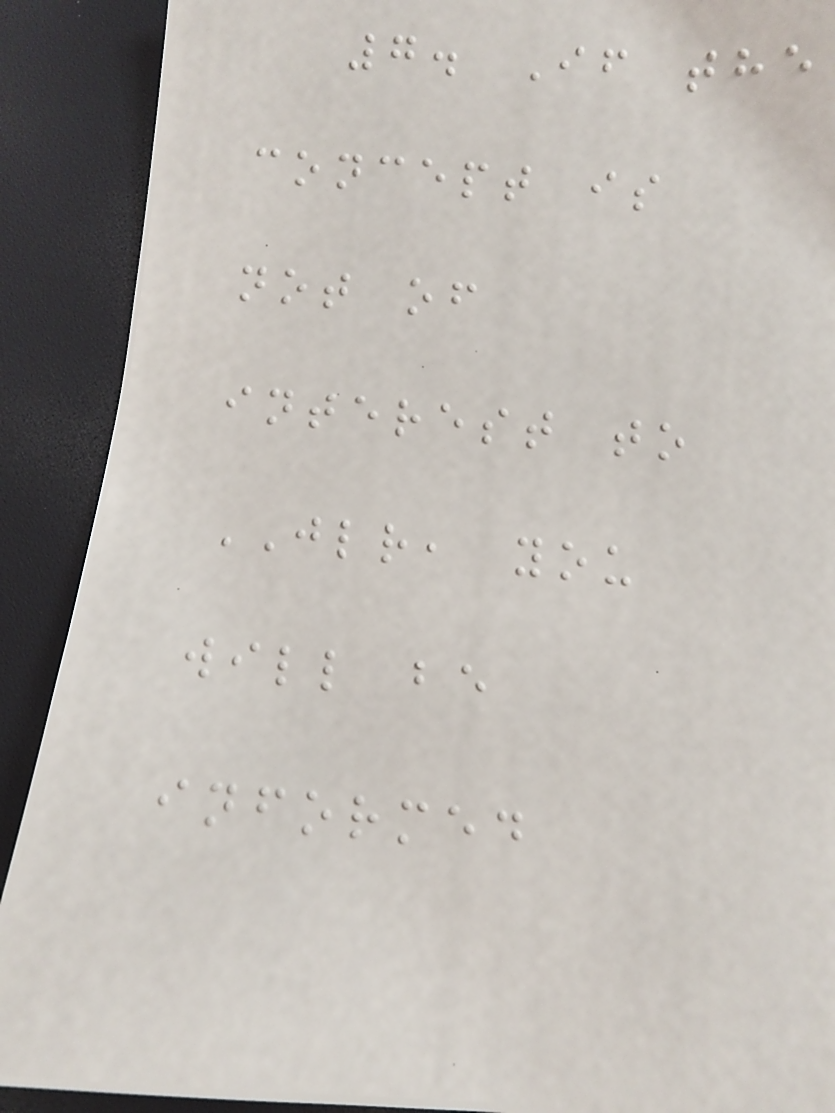7. If the
concept is
not of
interest to
JLR, you
will be
informed
